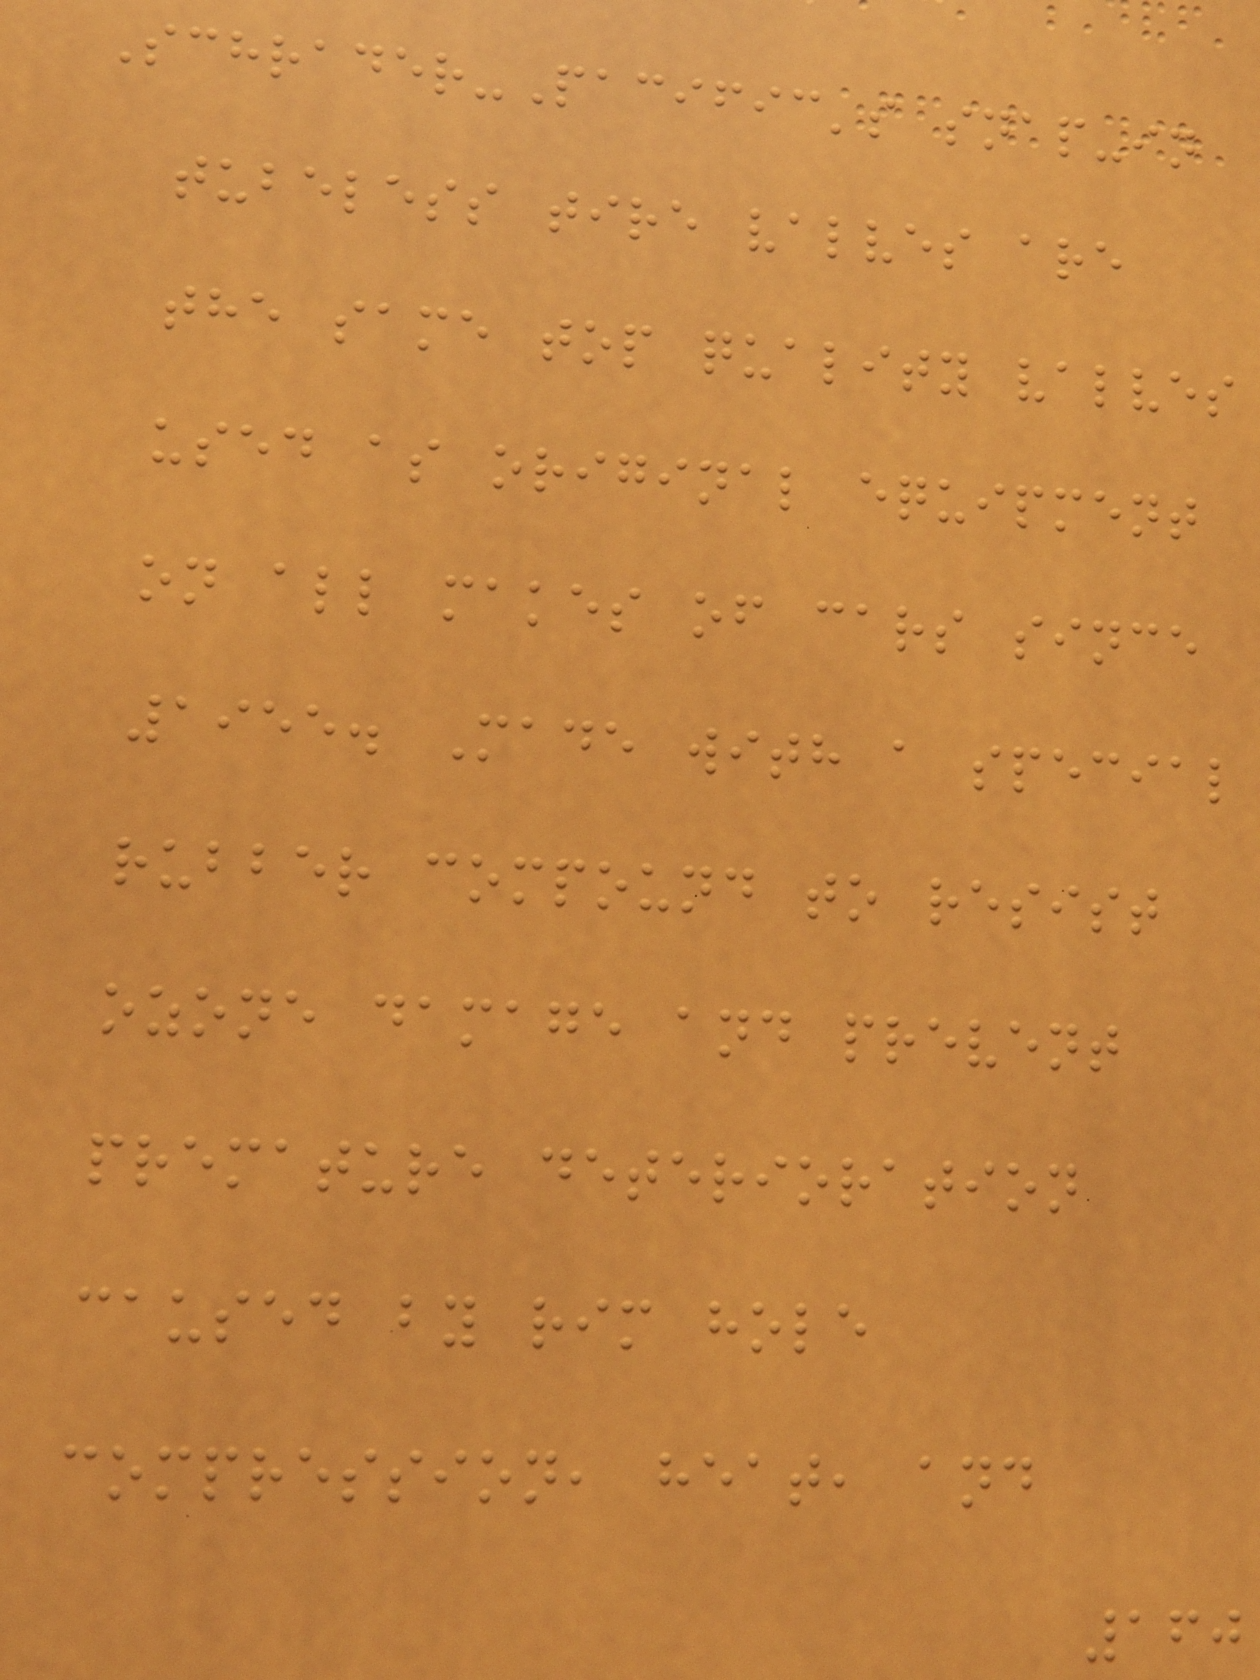Schrader-Pacific's snap-in
tubeless tire valves are
the same top quality valves
used as original equipment
on all makes of cars since
1955. Made with a special
rubber compound to resist
ozone damage and prevent
premature deterioration
caused by rim hole
compression, heat, and
160
